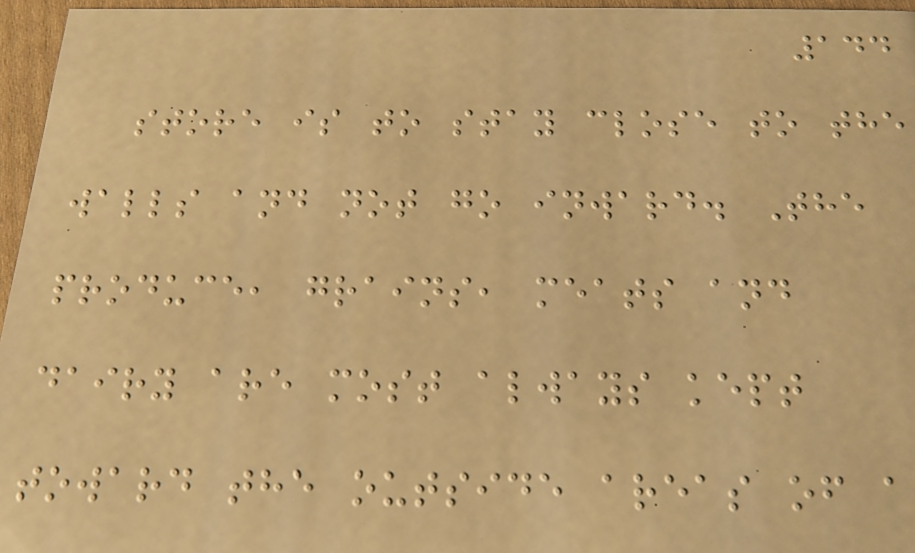144
store is to stay close to the
walls and not go inward. The
produce, grains, meats and
dairy are most always kept
toward the outside areas of a
